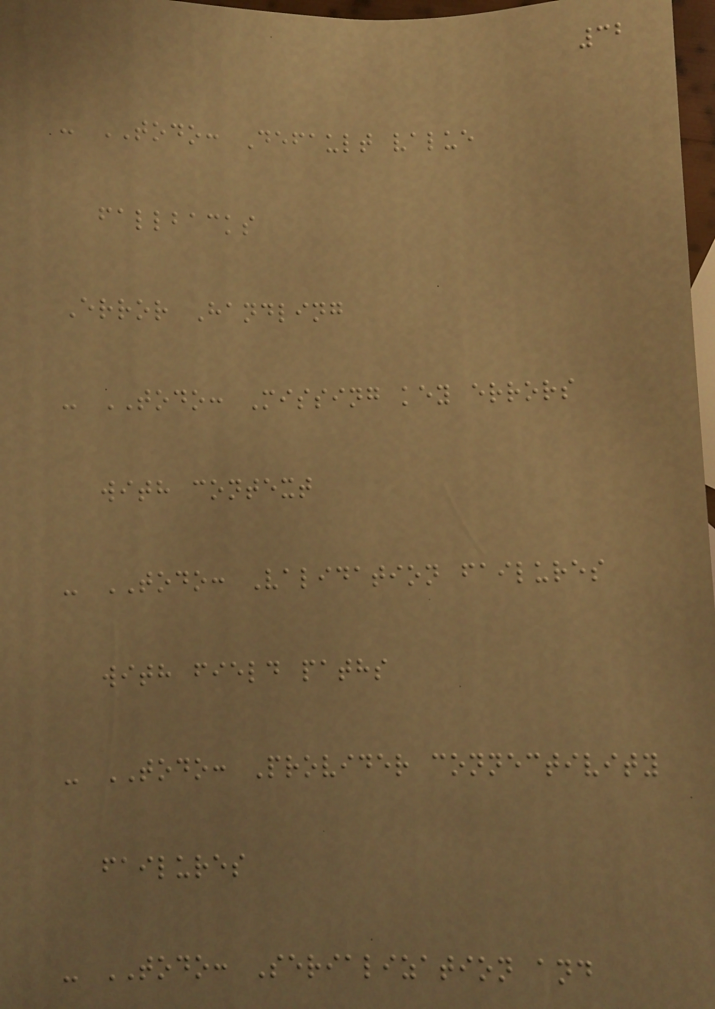32
- TODO: Default value
fallbacks
Error Handling
- TODO: Missing key errors
with context
- TODO: Validation failures
with field paths
- TODO: Provider connectivity
failures
- TODO: Serialization and
